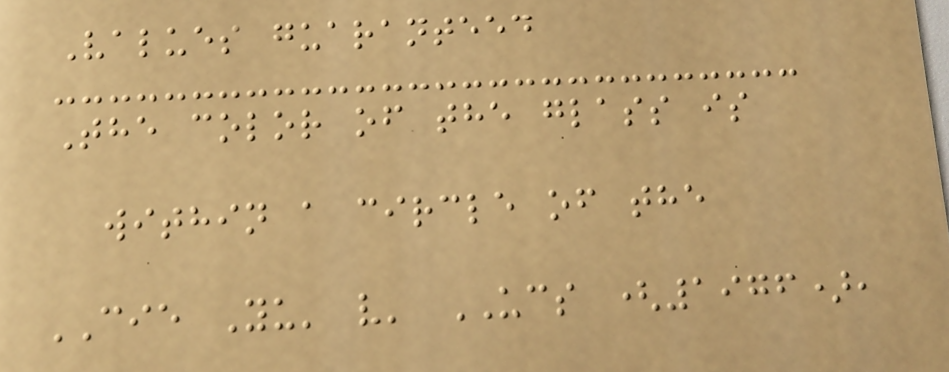Values guaranteed
The color of the glass is
within a circle of the
CIE Yu' v' UCS (1976),
